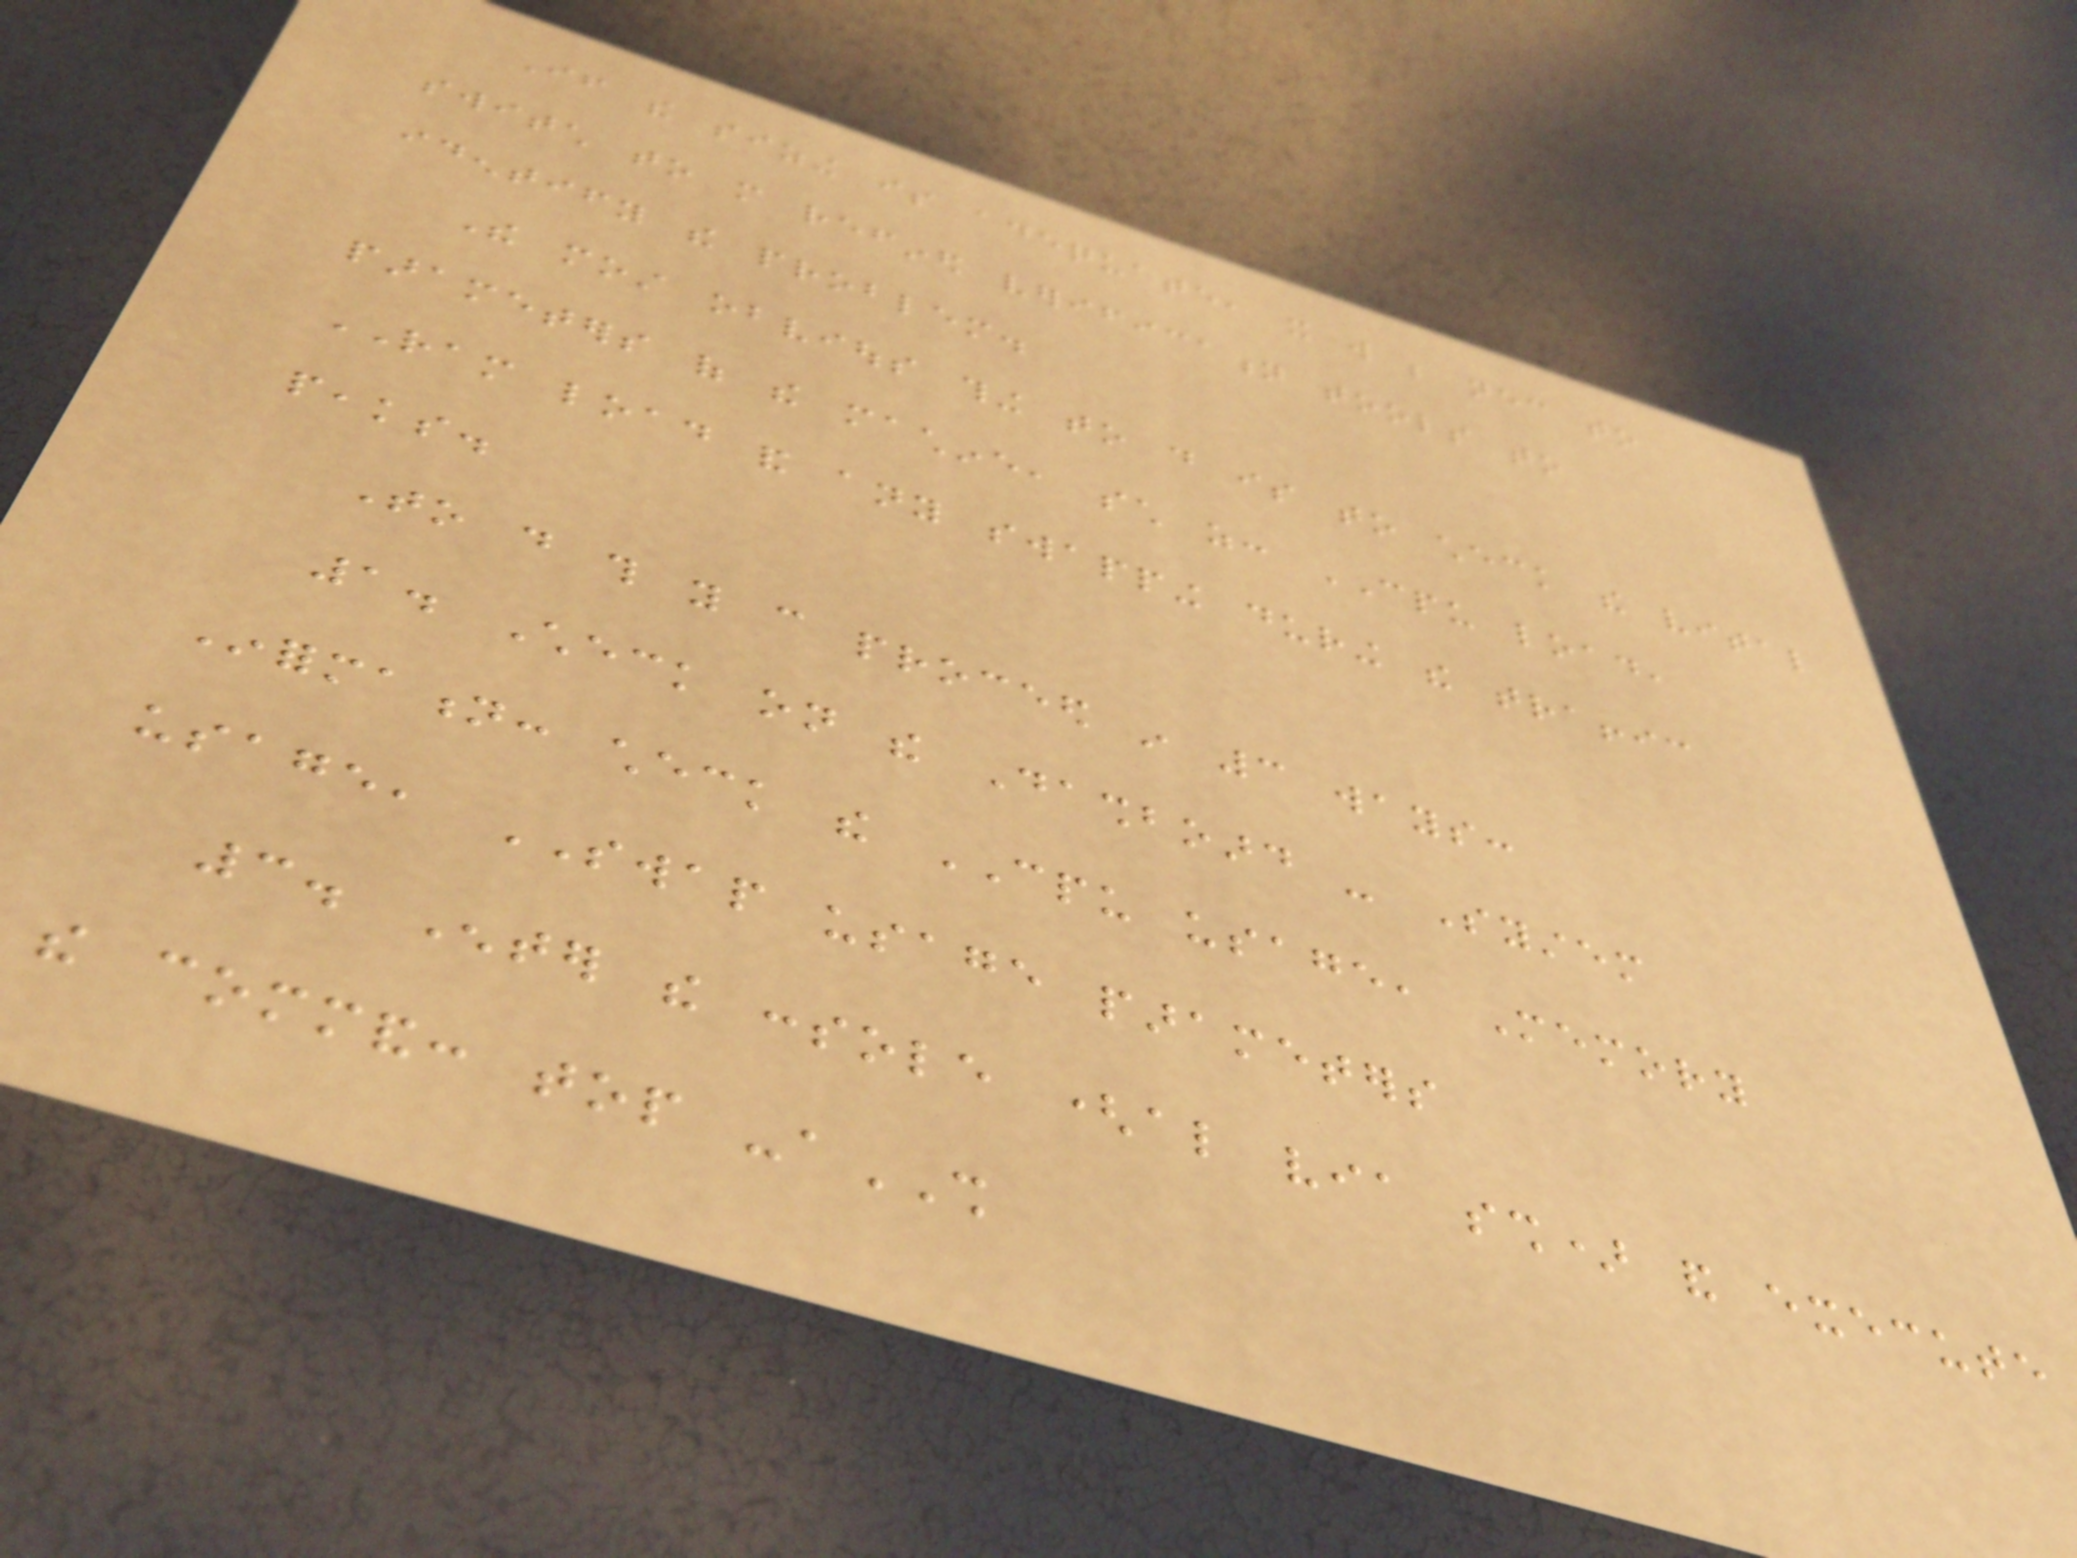If the sizing is adequate, it will be necessary to
switch to more refined verification tools to
identify the problem.
The most obvious thing to do is to check the vital
parameters of the machine, such as: CPU load,
RAM load and any swapping during the traffic
peaks.
To do this you can proceed in 3 ways:
1. Check on the Dashboard - System
Information: check the CPU usage, Memory
usage, SWAP usage parameters
3. Enter the console (also via ssh) and execute
the command: top -aSH
